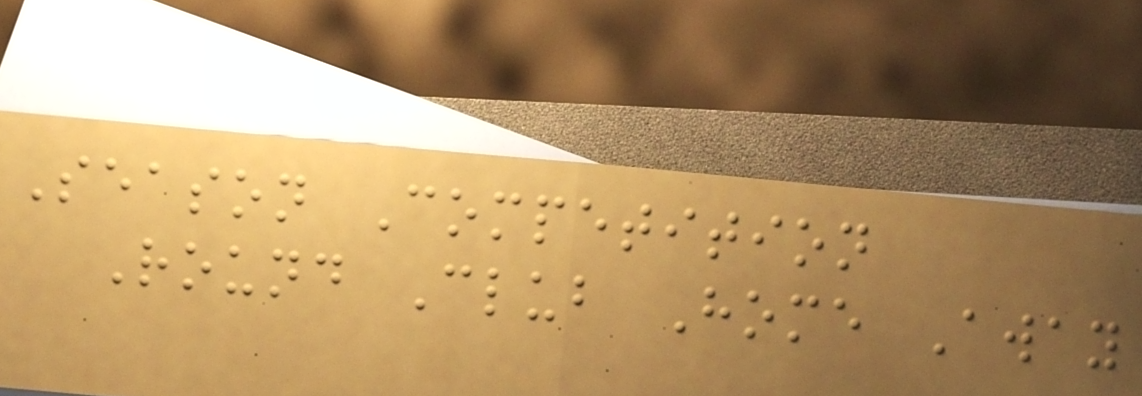Season Competition
Round Club Home Away
